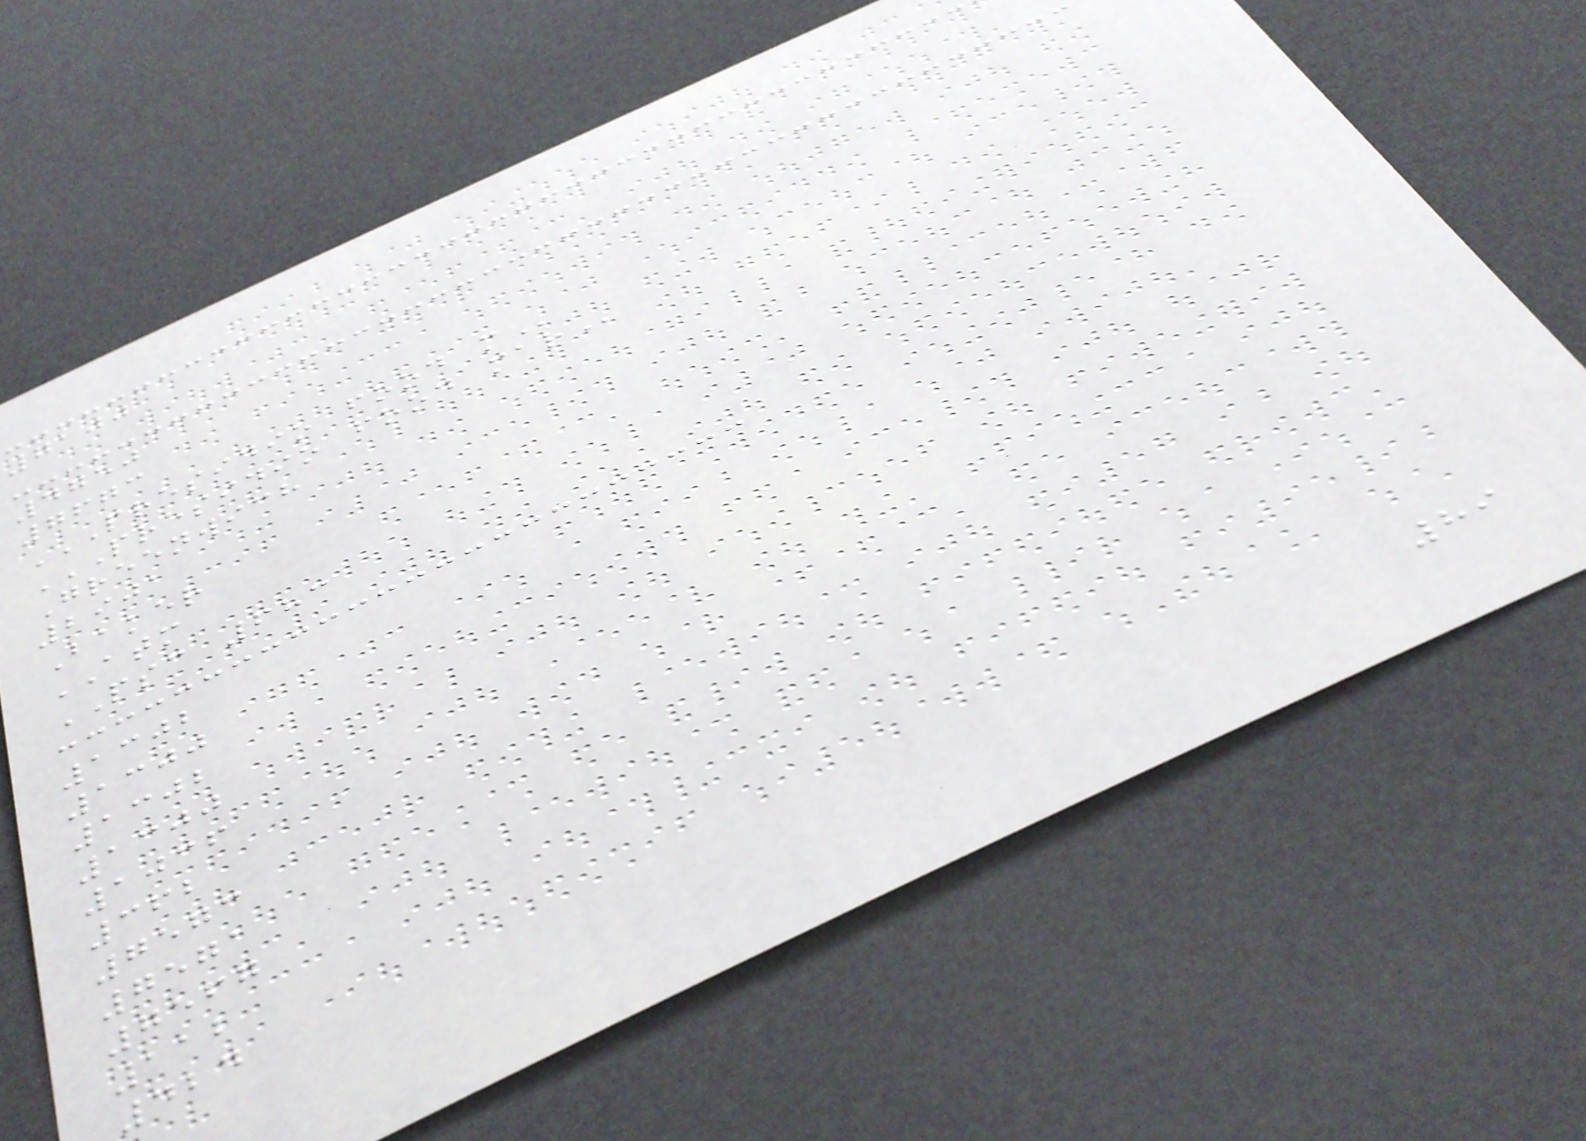7100
4750
7673
PRESIDIO FOOD M
PRESIDIO FOOD MAR
Greenwich
2901
Baker
ATM
PSC 683
1302
1300
1302
1300
1036
362
7573
7571
7567
112
424
89
